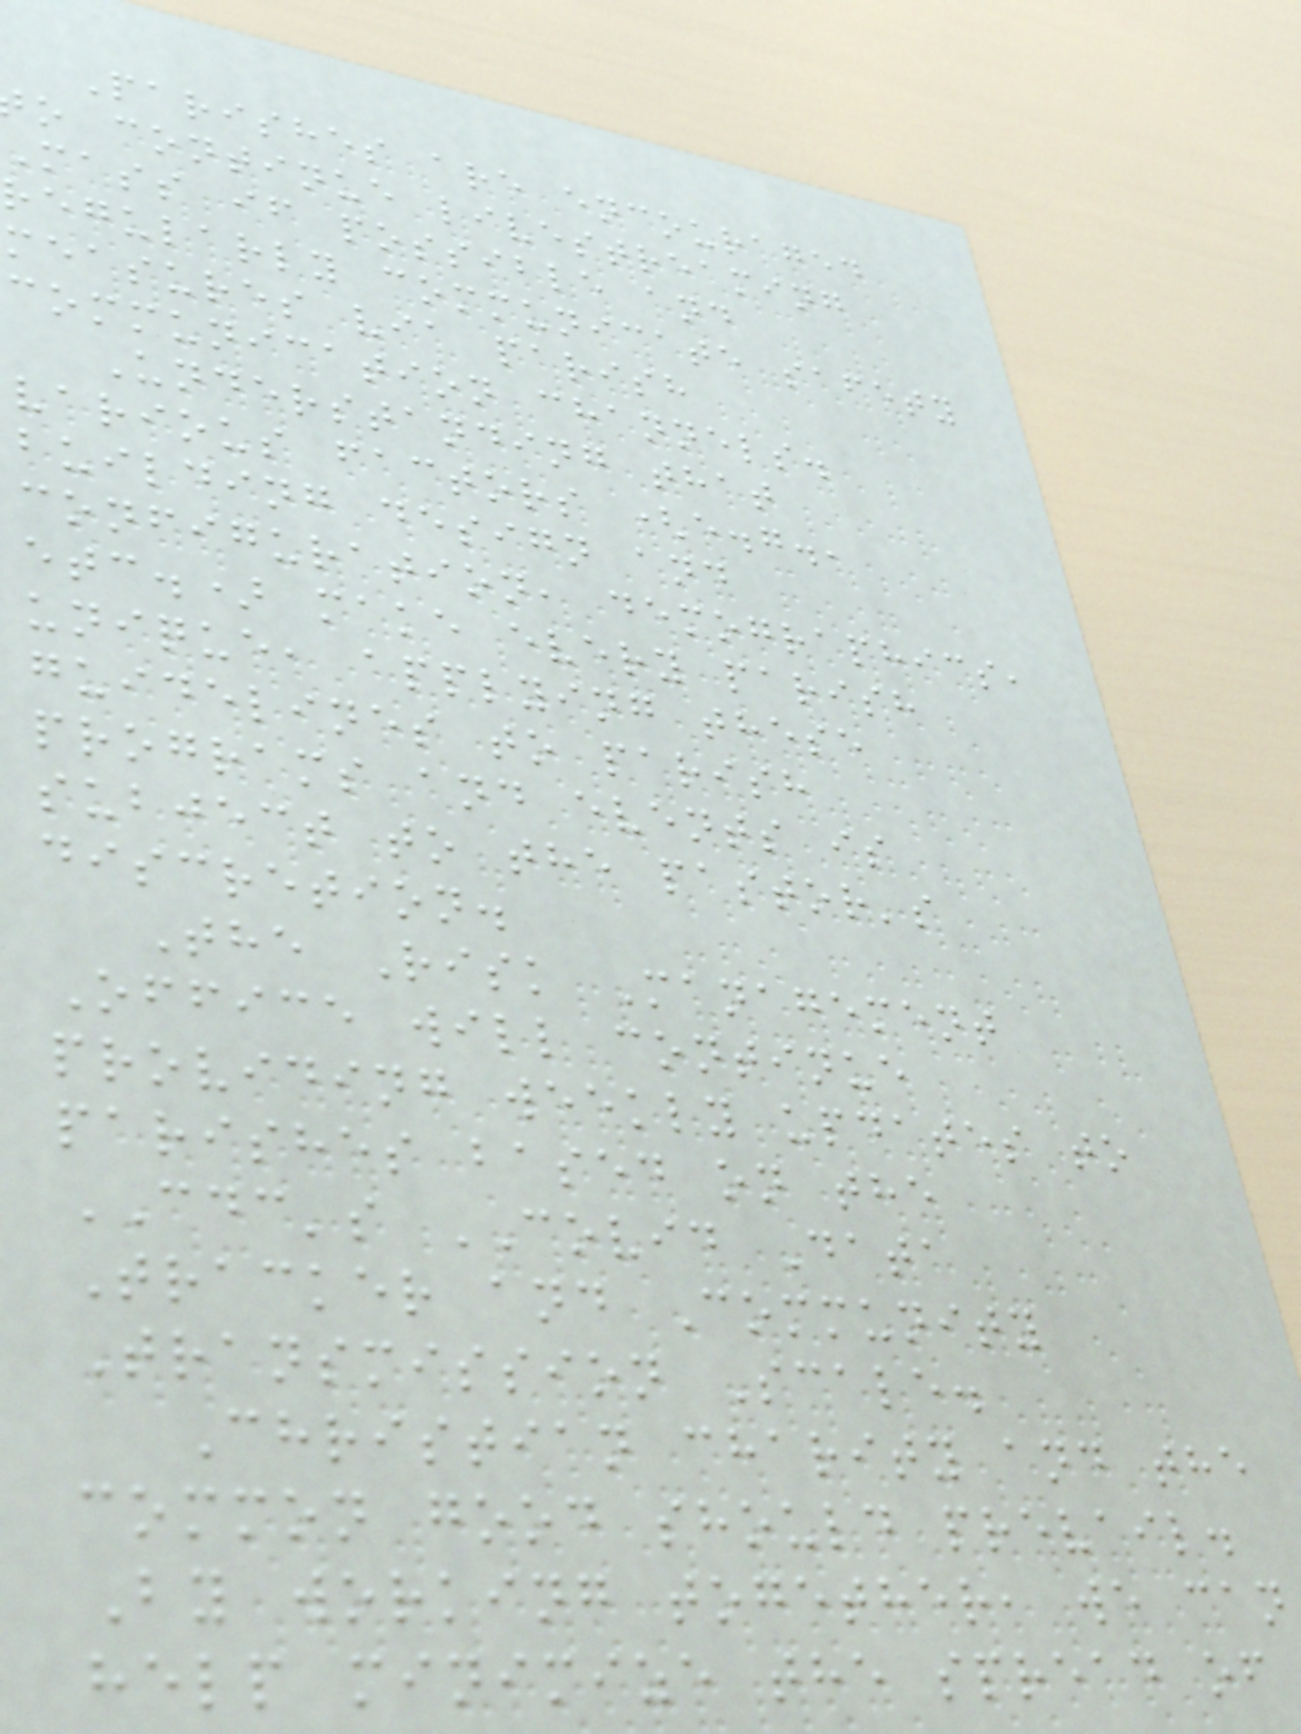Parishes are encouraged
o continue livestreaming
mass if possible and
regularly communicate safety
measures via parish
communication channels.
Understanding that
various factors (e.g.,
building design and
configuration, demographics,
etc.) make every parish
unique, applying these
guidelines to parish
programs and events is
subject to the pastor's
discretion.
The Risk Management
Office will continue
providing weekly updates to
parishes based on the
CDC's COVID Data
Tracker and Community
Transmission Scale.
Christian charity and the
common good should prevail.
By working together, we can
help minimize the spread of
